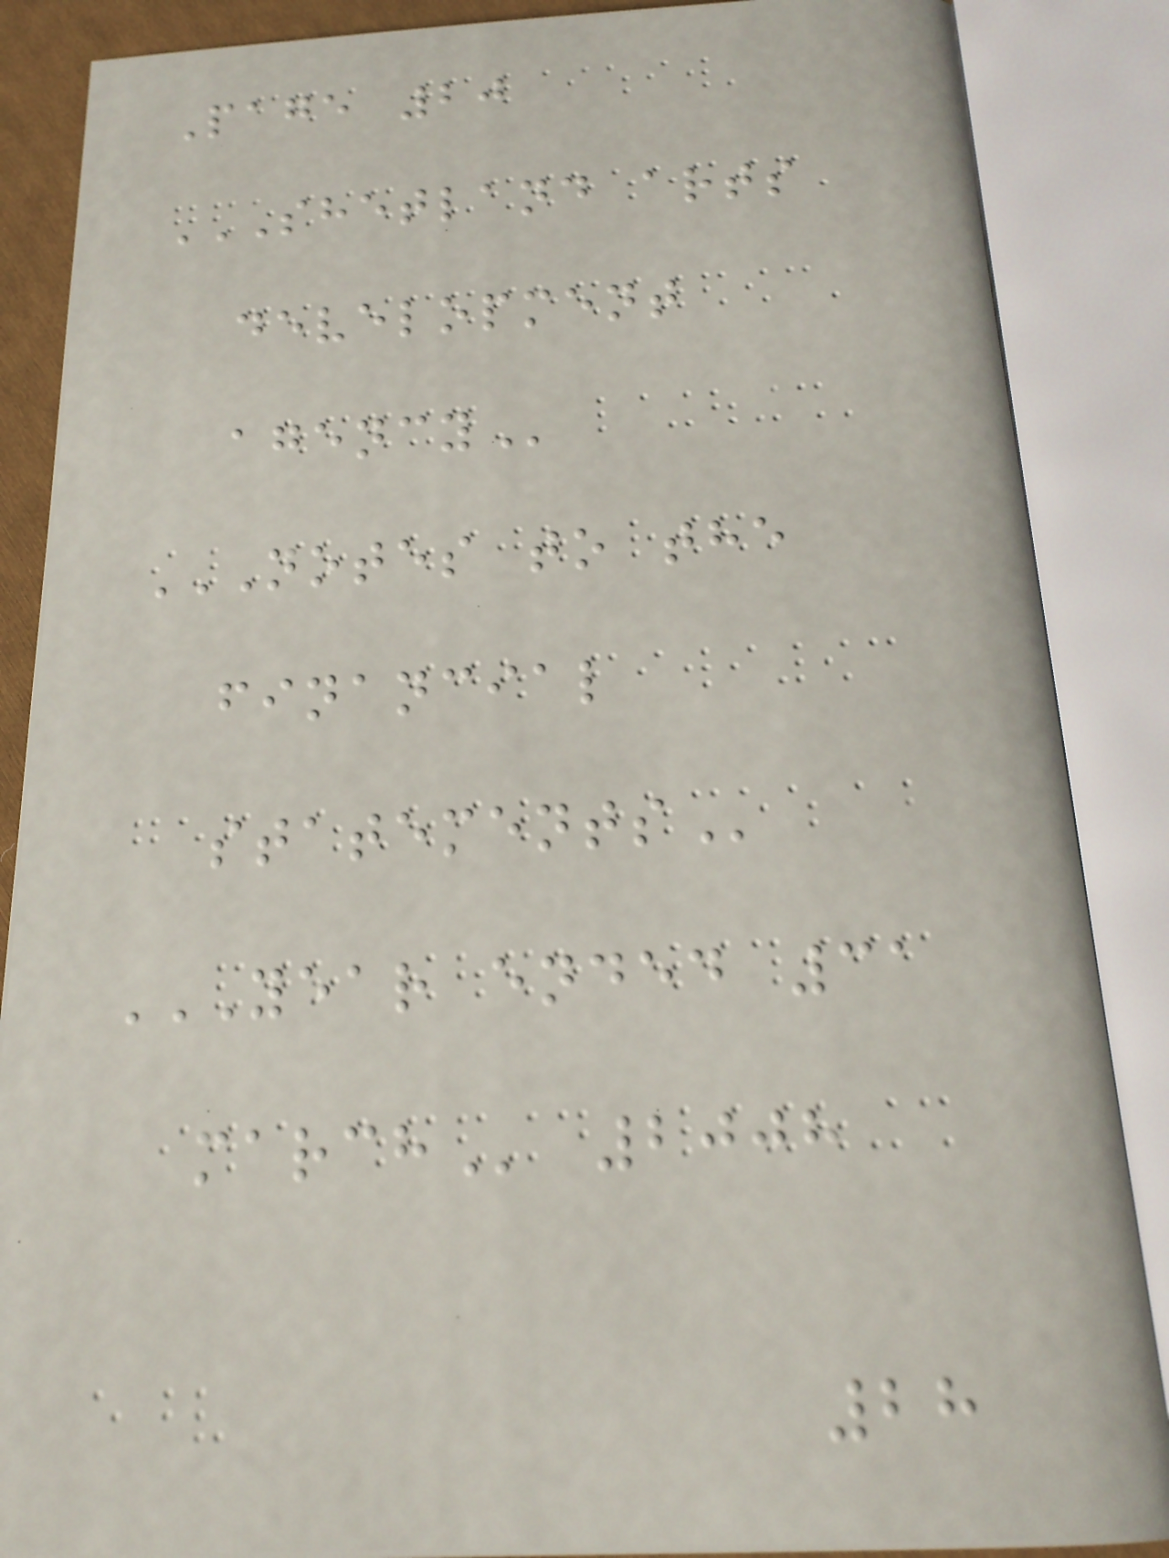Page 20
SHETLAND ARTS
DEVELOPMENT
AGENCY
NOTES TO THE
FINANCIAL
STATEMENTS
YEAR ENDED 31
MARCH 2008
28
